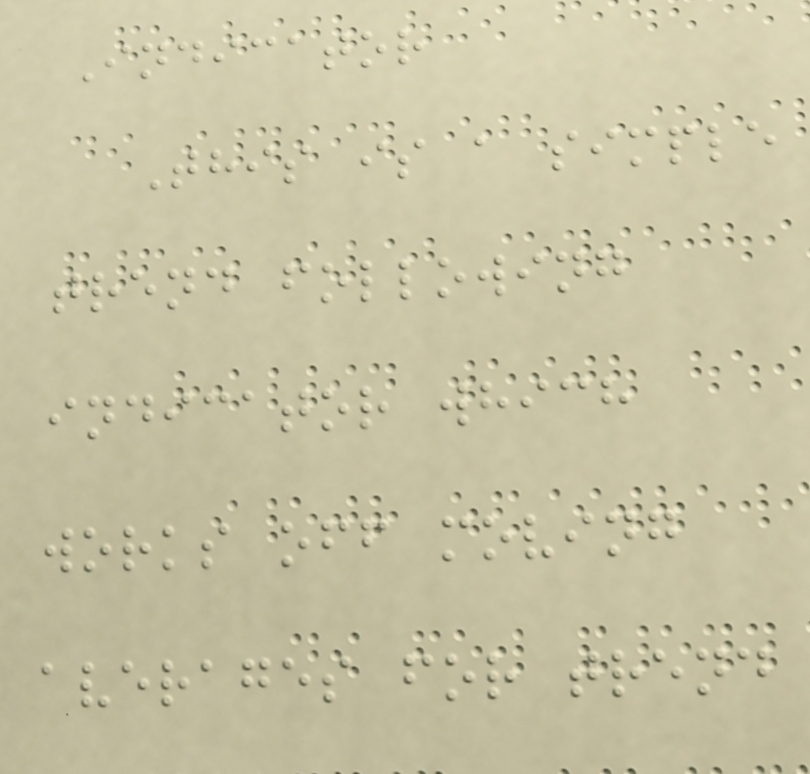Indicator
This is a simple
trend following
indicator which
works off moving
averages for trend
